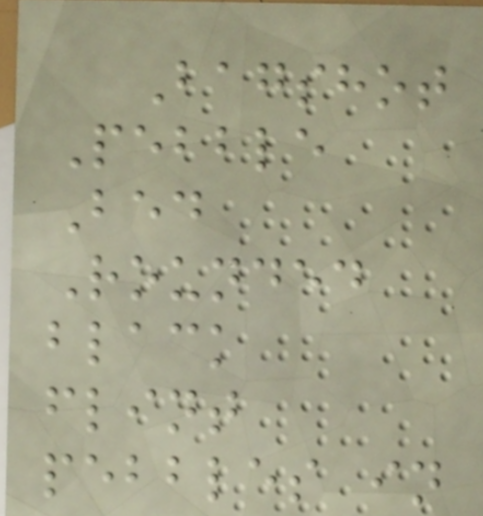Bagshot
Pebble
Bed
Rounded
black
flint
pebbles in
